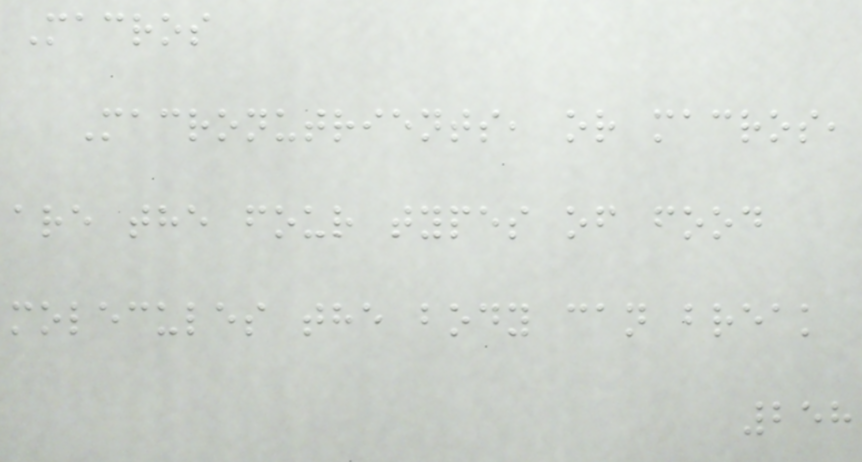Macros
Macronutrients, or macros,
are the four types of food
molecules the body can break
258
